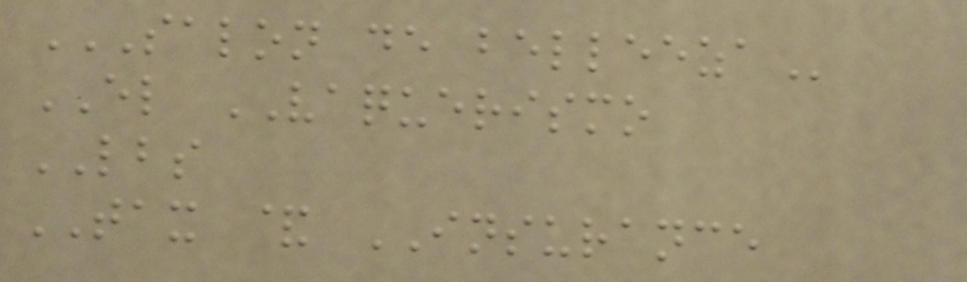SALON DE BELLEEZA
EL VAQUERISMO
LBS
TAX & INSURANCE
